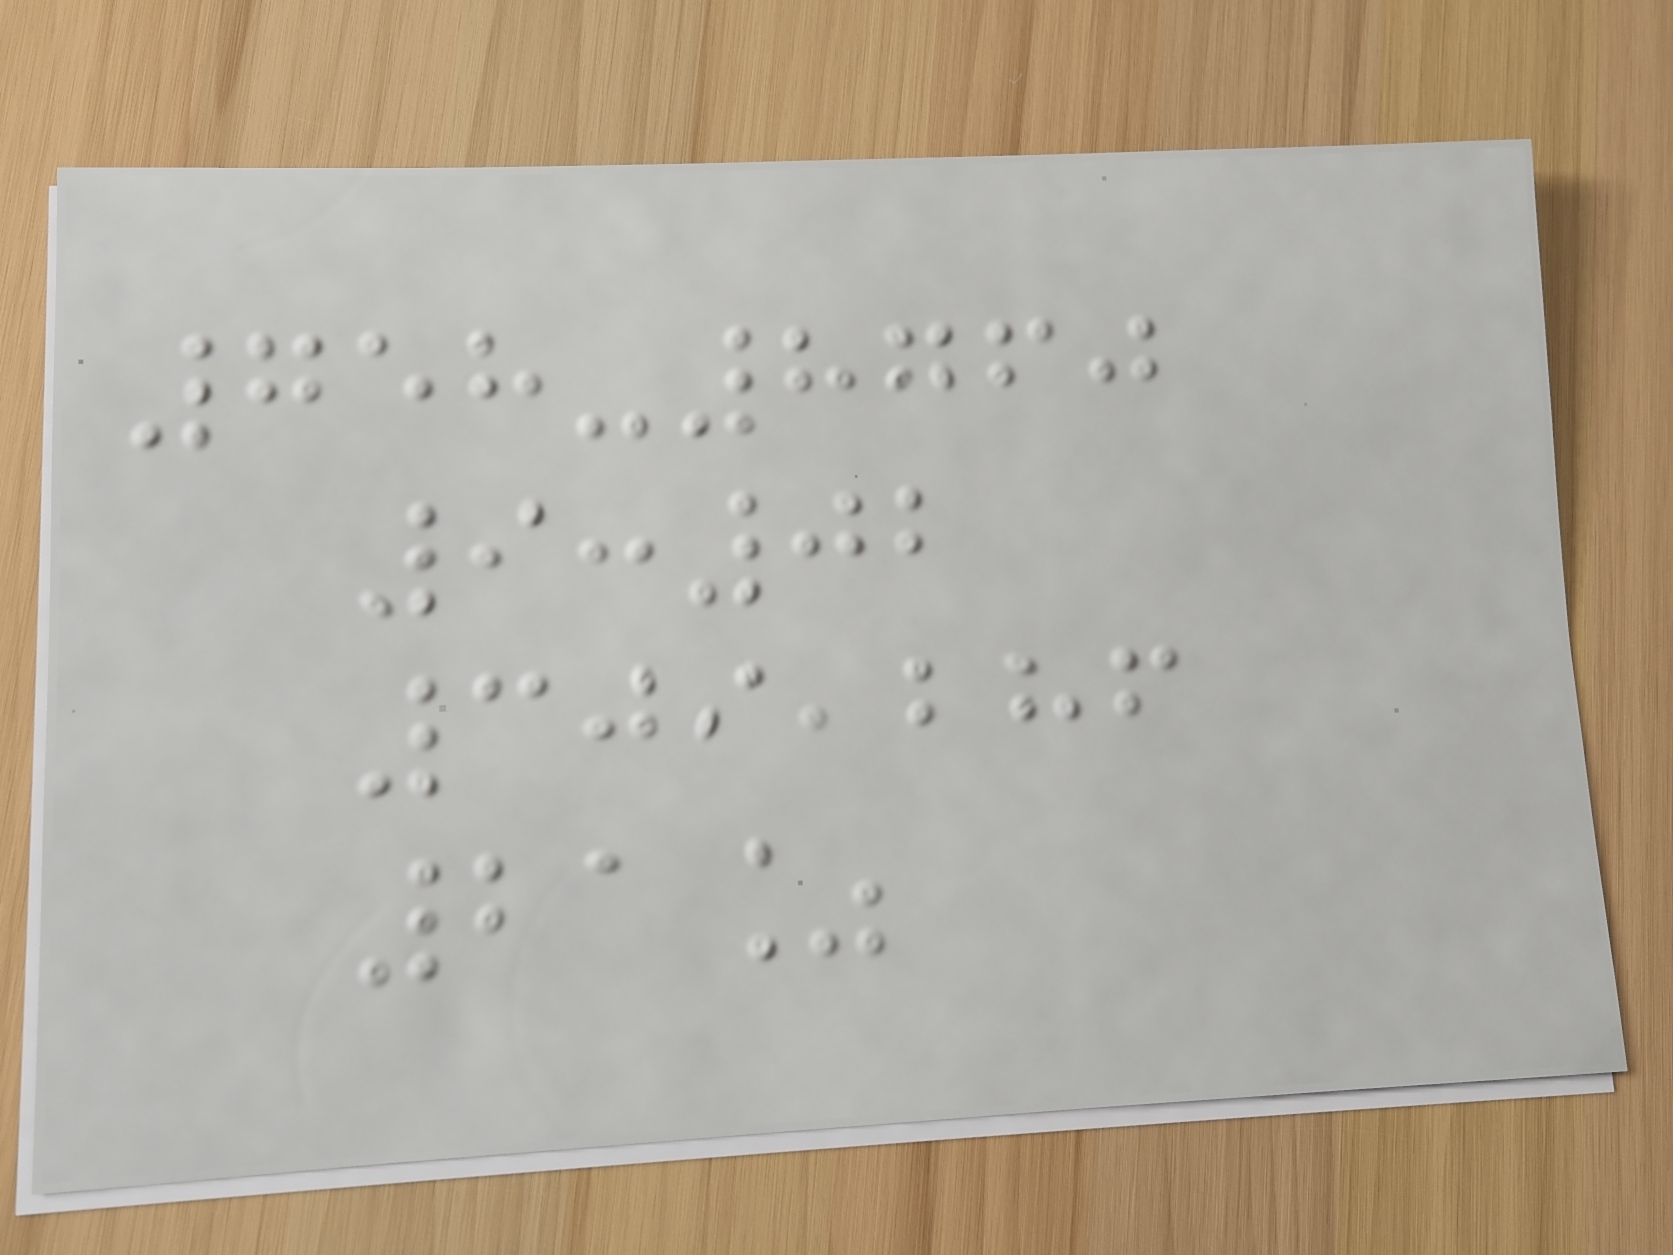758-8760
9:02
309,286
21%
